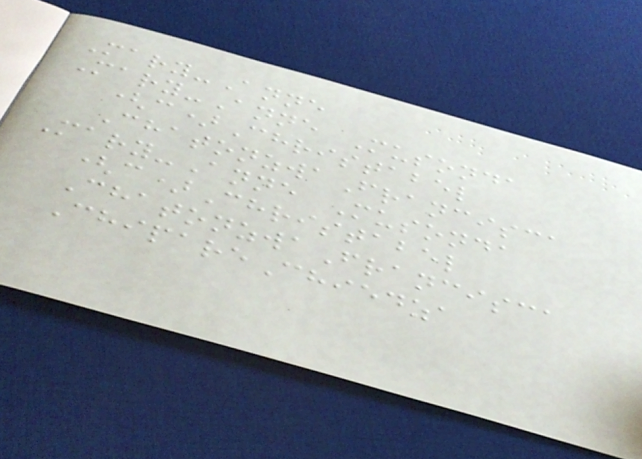Mary-Anne
Mary-Anne Musonda
(c)Christabel
ChatonzwaFrancisca
Mary-Anne Musonda
(c)Christabel
ChatonzwaFrancisca
ChipareChiedza
